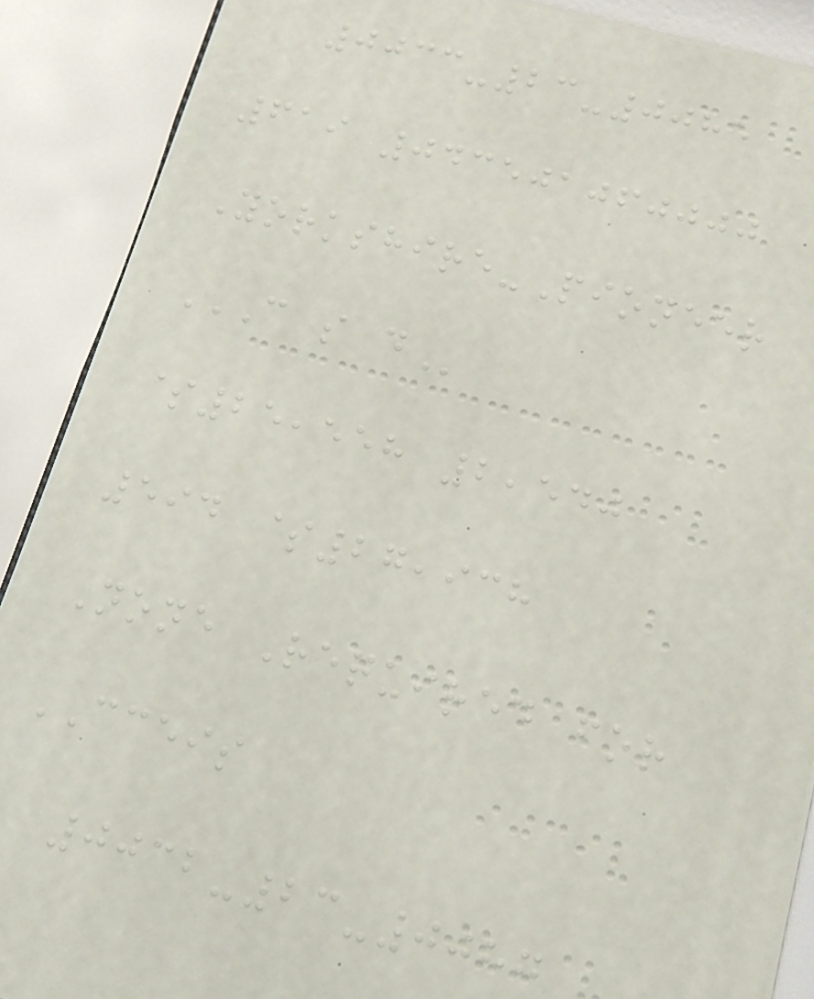0033-23-0085
619 043501060000
Yorkshire-Pioneer
C S D
$25,558 2,540
594 $27,938
None Required for
CCEIS
0032-23-0087
